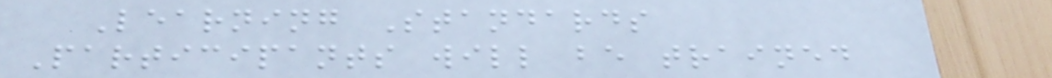Learning Standards
Participants will be trained
